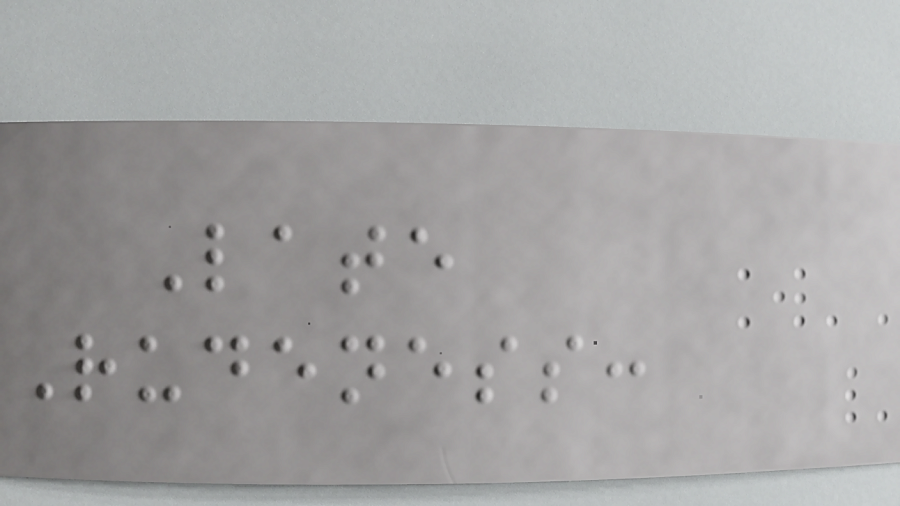Late
Rudeness:
